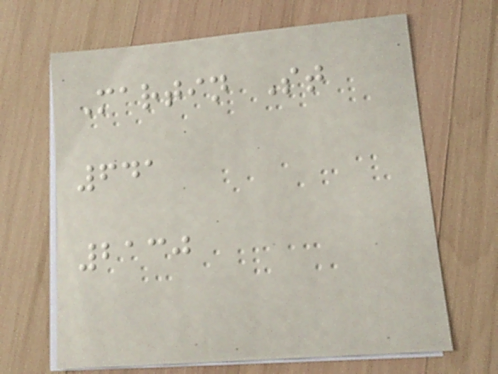Martin St
641
2130
